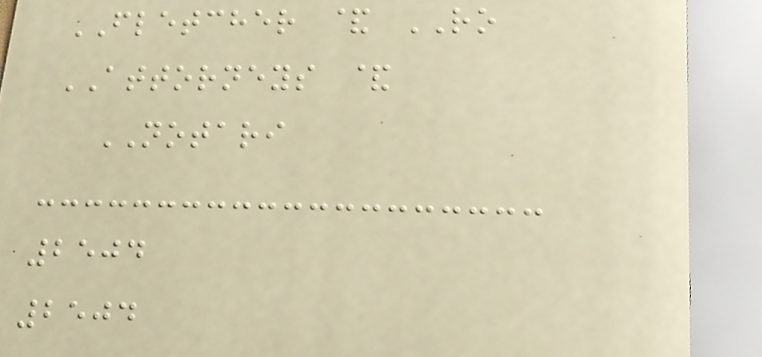FLETCHER & RO
ATTORNEYS &
NOTARI
2504
2504
